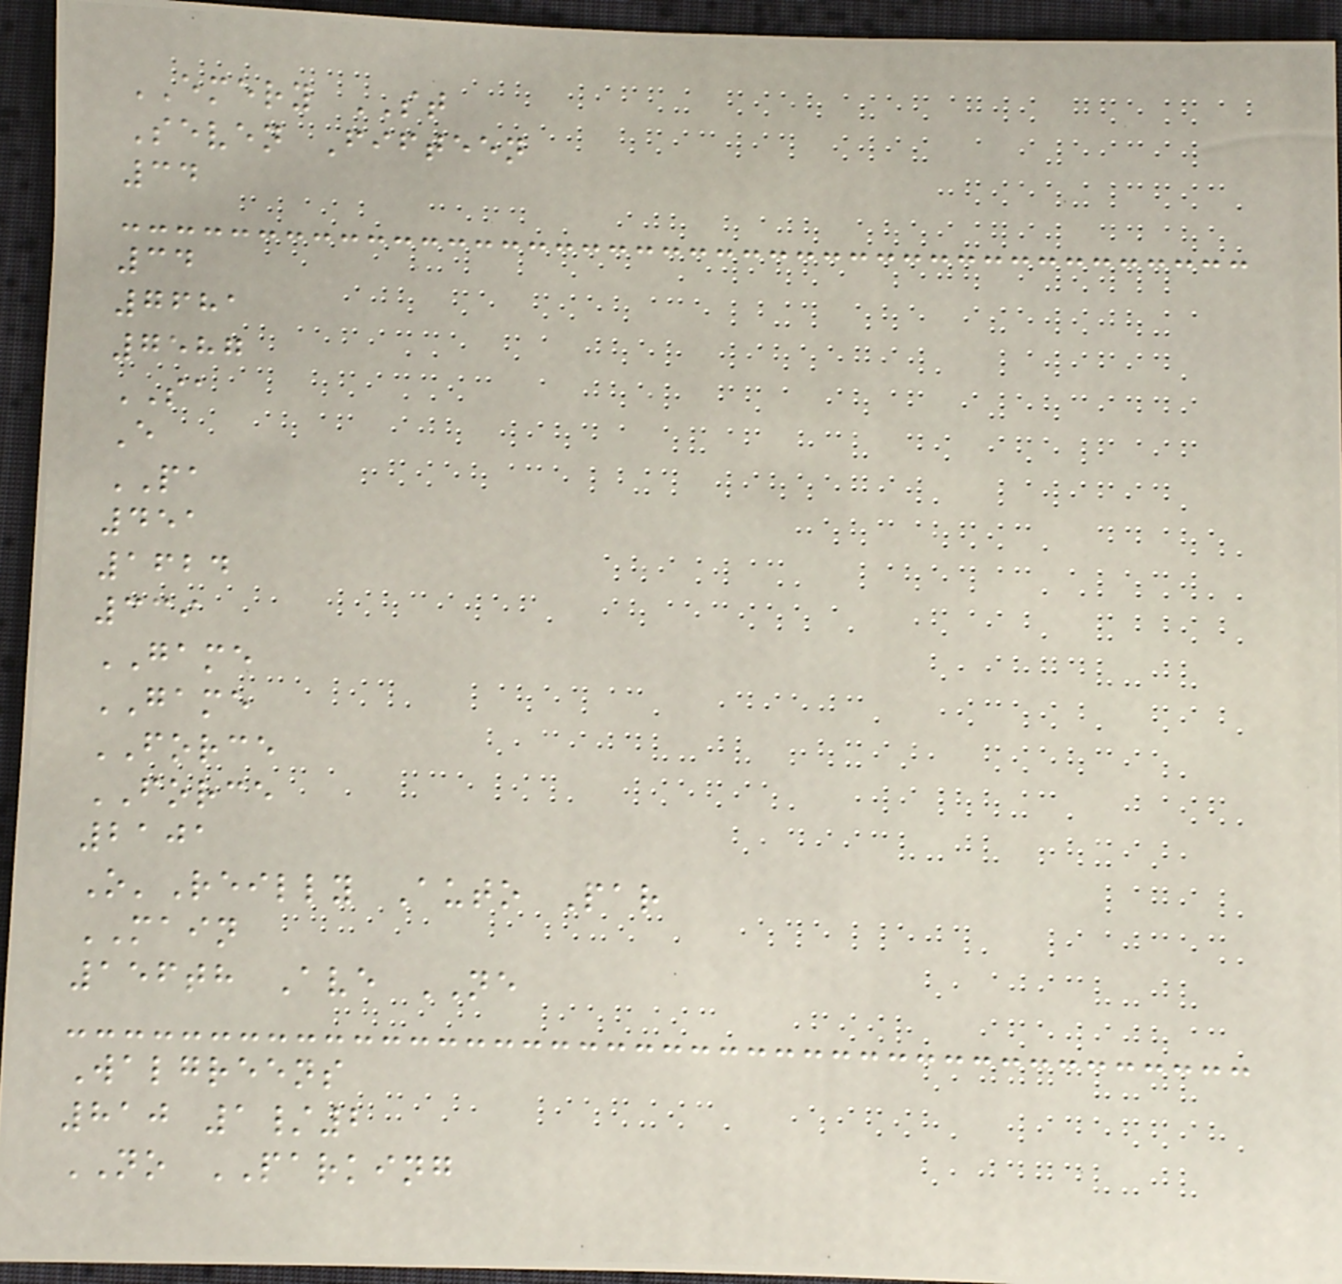EMERY ST
Seven Fifteen
34
34
7681
7587
SA
E
PA
451
1624
339
GAME
GAME
FORCE
FORCE
2101
O'Reilly Auto Par
MAIN
156th Ave NE
Walgreens
810 1/2
NO PARKING
